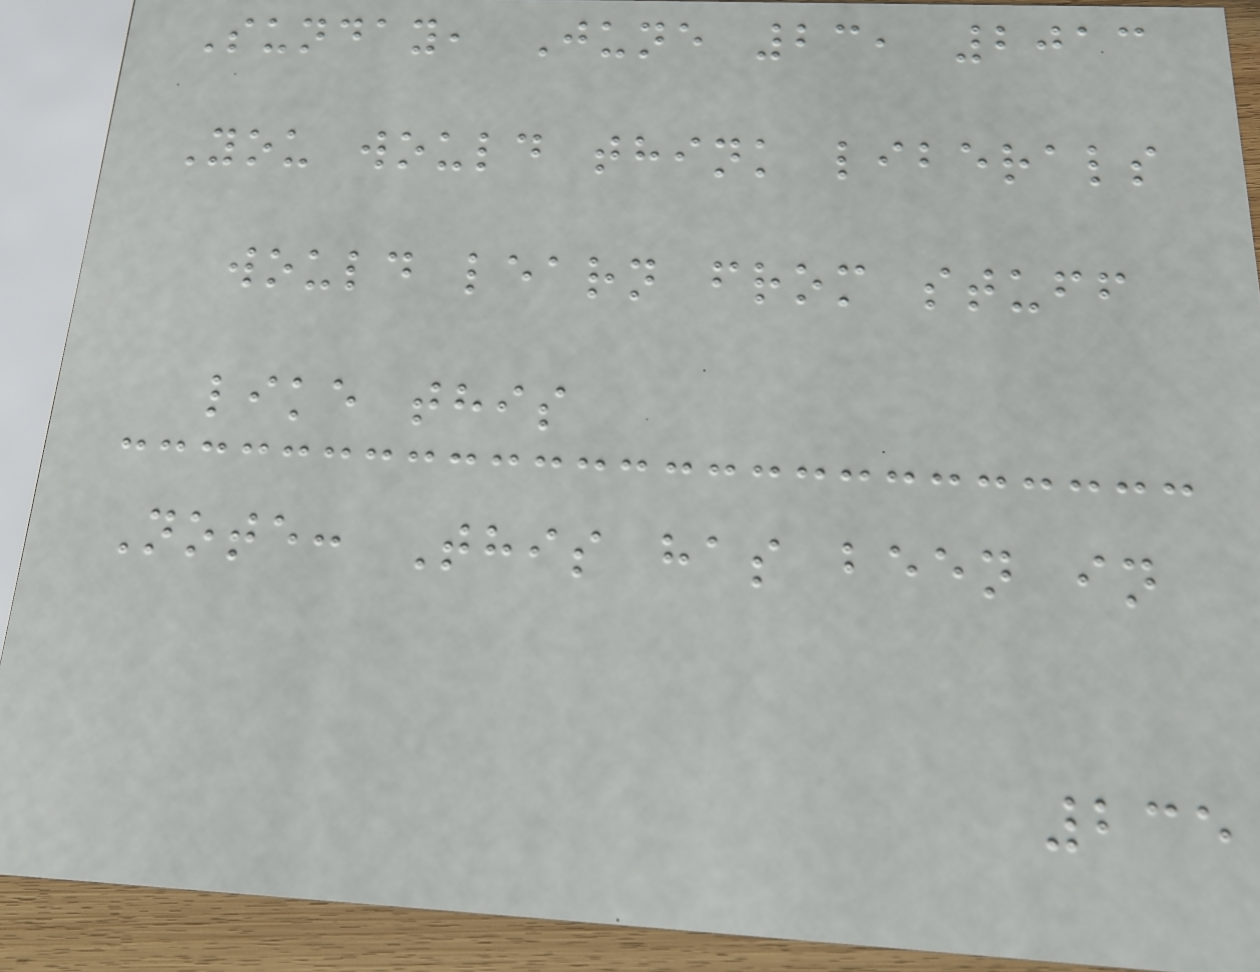Sunday, June 23, 2013
You would think liberals
would learn from stuff
like this
Note: This has been in
235
